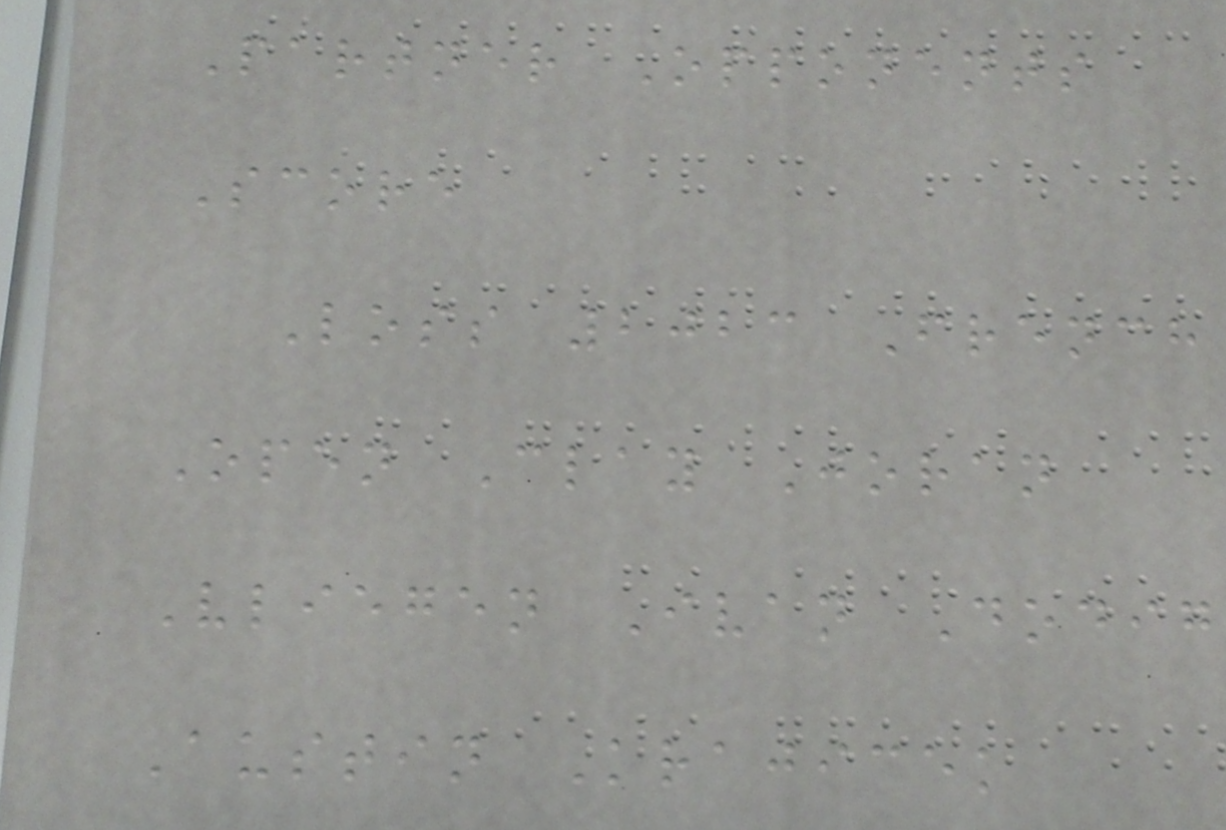Partner Opponents
Score
Loss 2023 French
Open Clay Joran
Vliegen Ivan Dodig
Austin Krajicek
